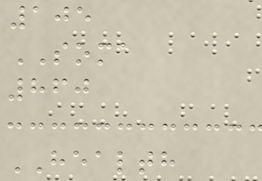105
SOMA
860
HEALTH
